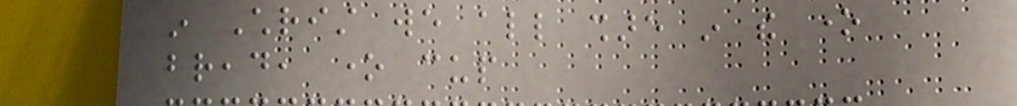in Christ we all share in the one
bread, one cup
